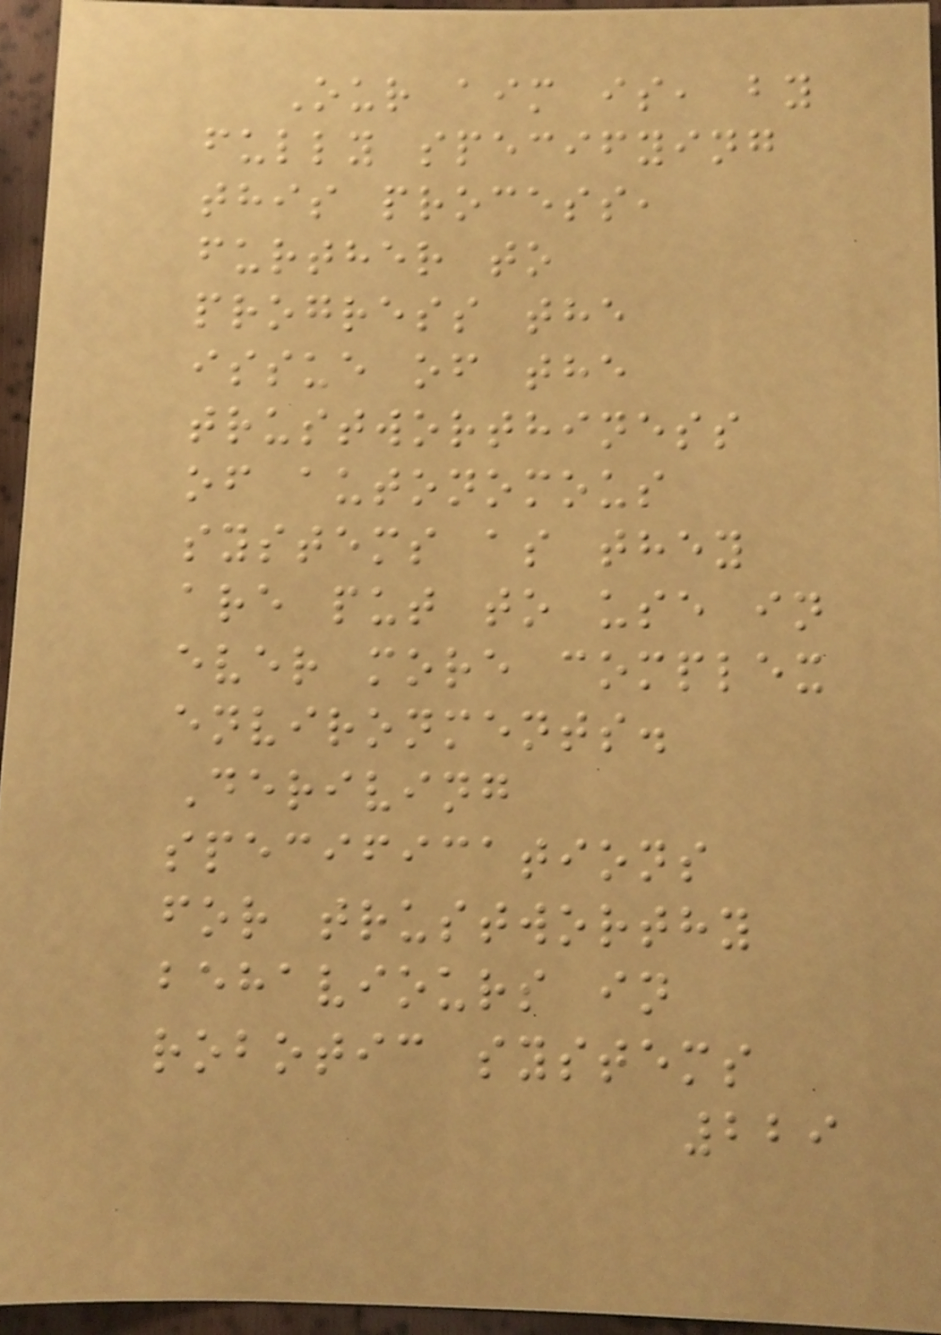Our aim is, by
fully specifying
this process,
further to
progress the
issue of the
trustworthiness
of autonomous
systems as they
are put to use in
ever more complex
environments.
Deriving
specifications
for trustworthy
behaviours in
robotic systems
229
